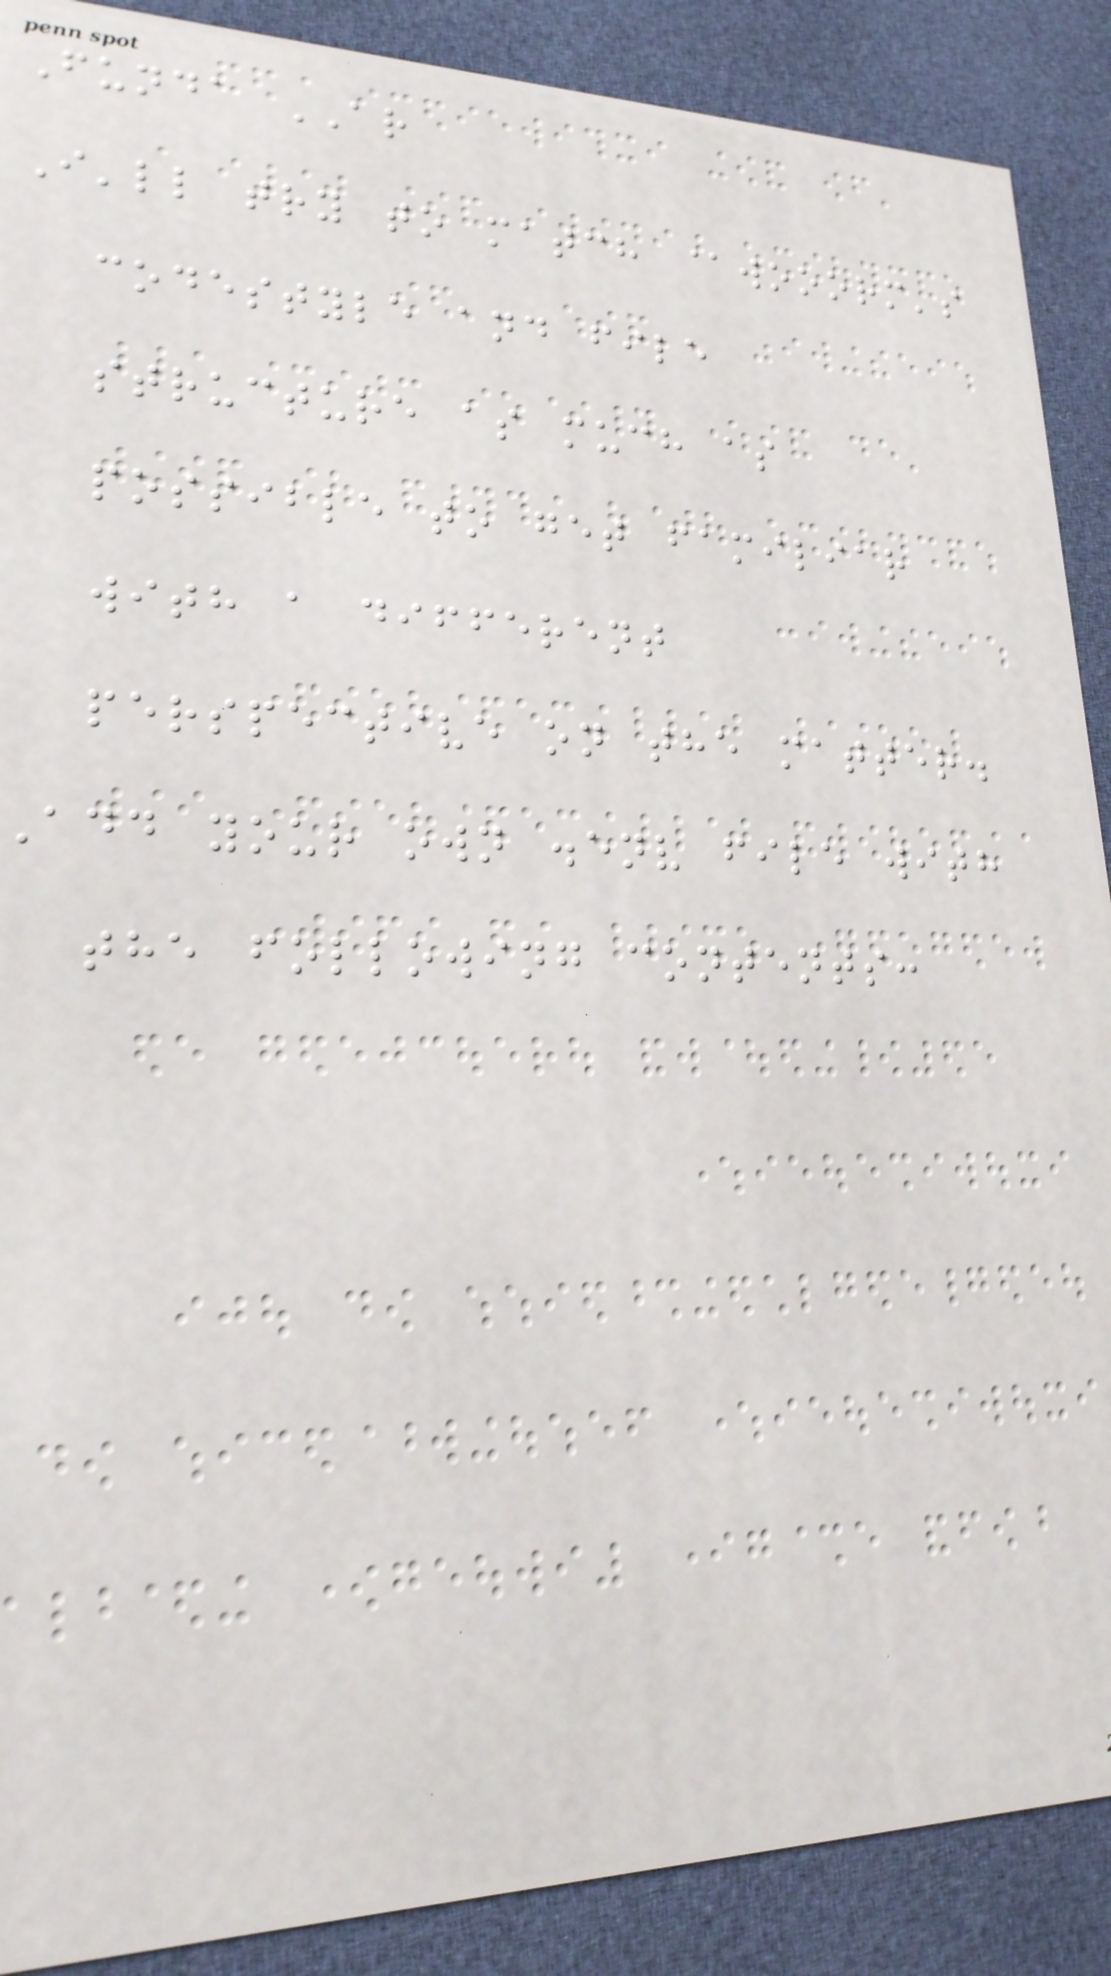Funda AR
I'll try to match @wooorm's
codestyle and file
structure as much as
possible to get familiar
with a different
perspective on the matter.
add your own .env file with
the following contents:
